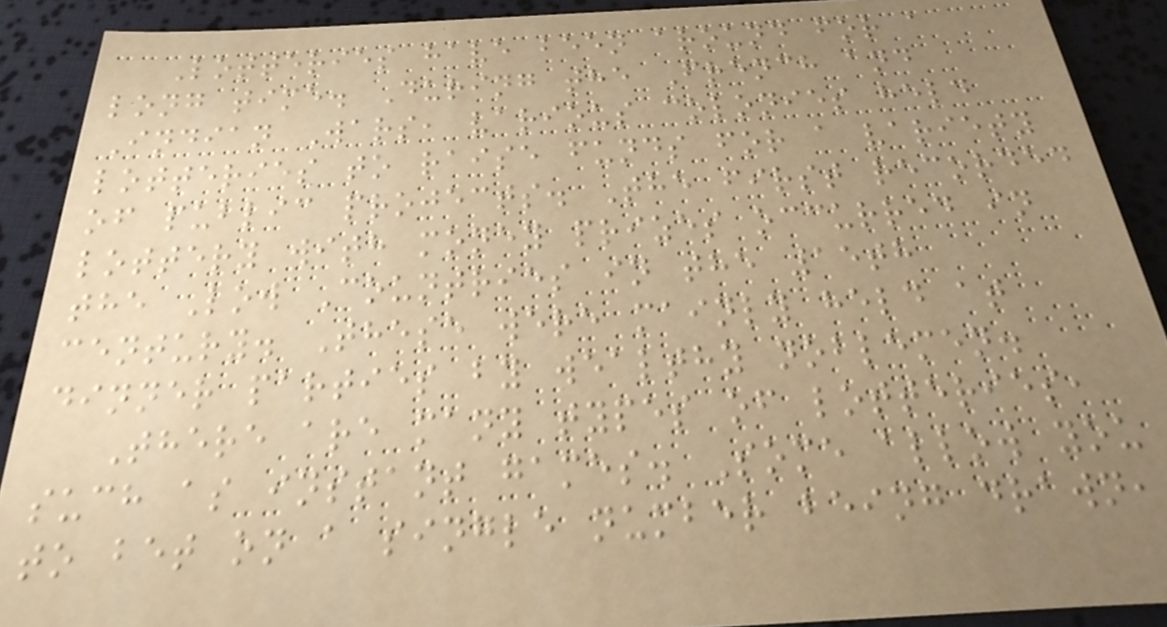Lotteries have been around for a
long time. During the French and
Indian Wars, various colonies held
lotteries to raise funds for a variety
of public projects. The first recorded
lottery with money prizes occurred in
the Low Countries in the 15th
century. These were mainly held at
dinner parties by wealthy noblemen.
There are many types of lotteries,
such as instant games. Some allow you
to bet on a single number being drawn,
